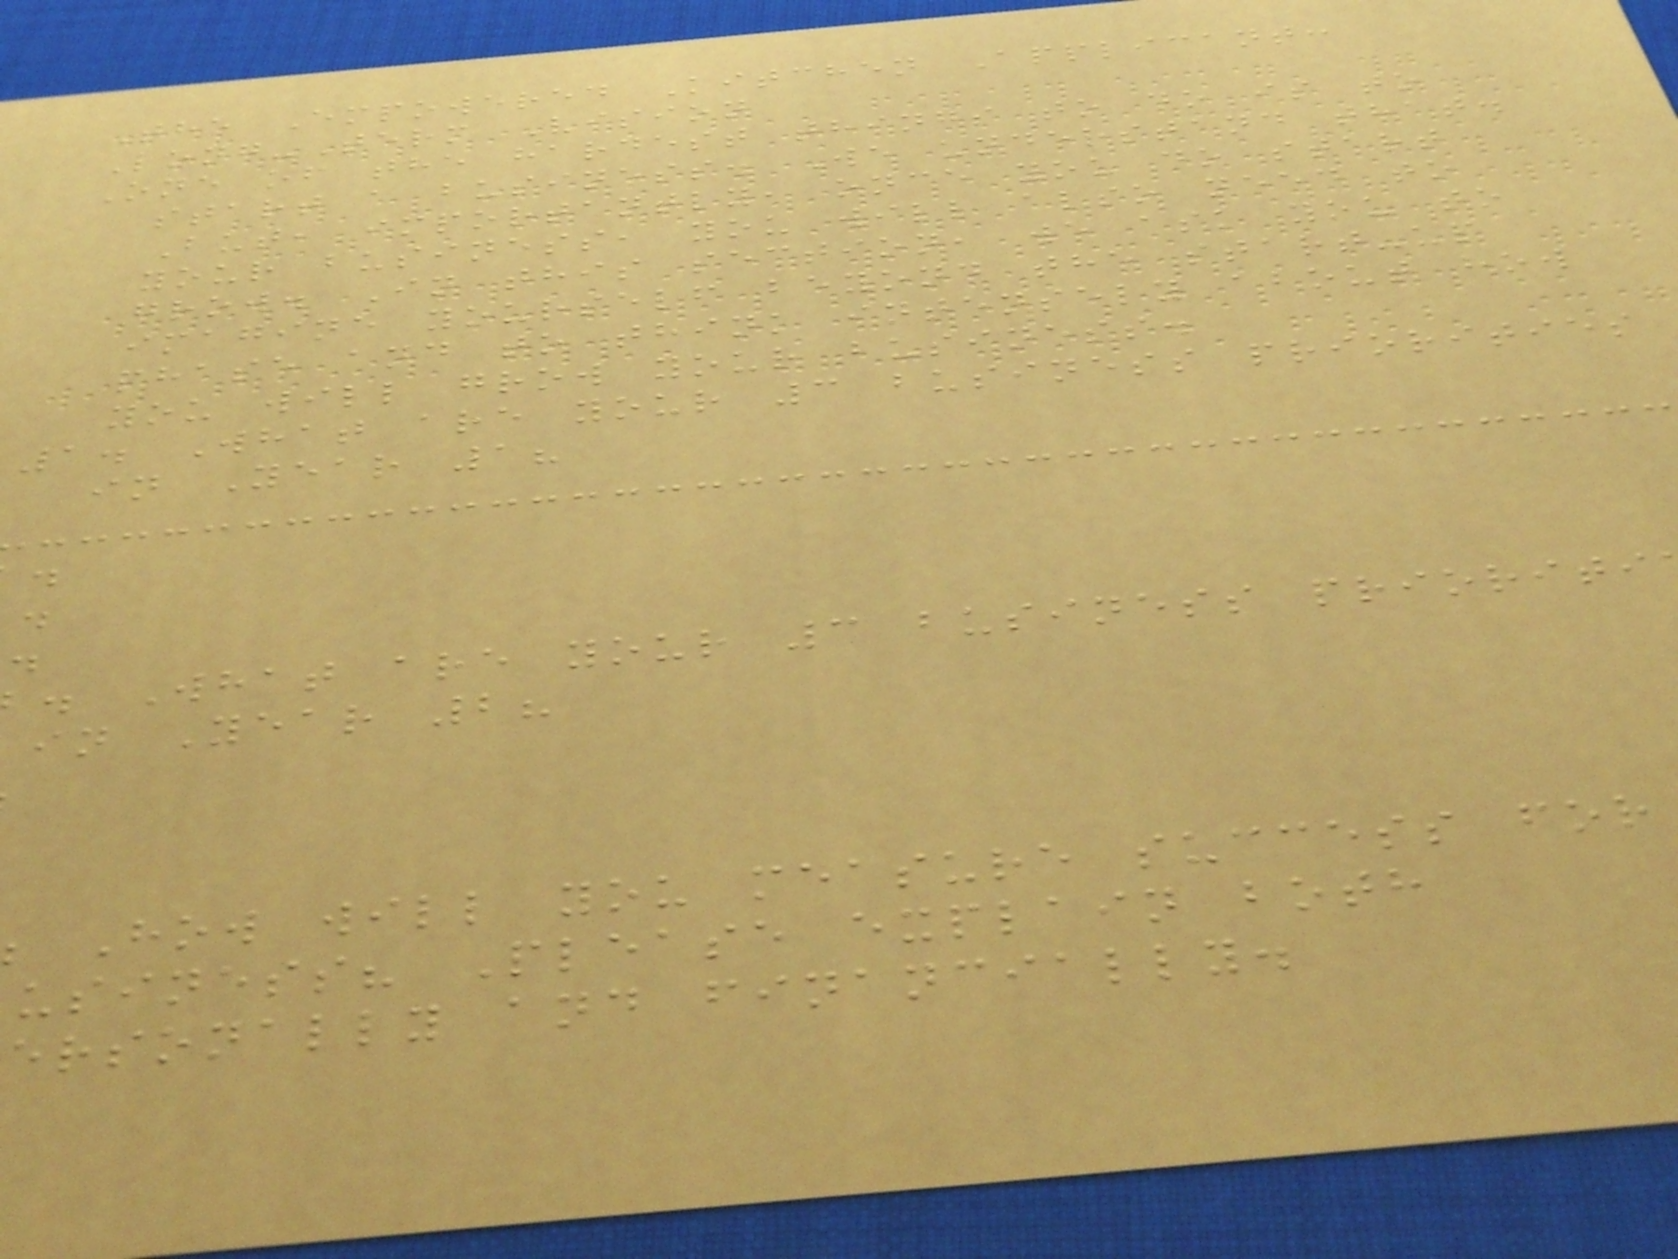The Empowered Kitchen Applicant:
Long-Term Vision
One of the hardest things to do is to
start a business. We understand that.
But, importantly, once you do start
your business, you will also need to
grow. In this section, we ask you to
imagine yourself beyond the start-up
phase and to think intensely about how
you will grow your business.
1. What are your 3 business priorities
in Year 1?
. What are your 3 business prioriti
in Year 2?
How will you measure success for
usiness? Please explain both
ersonally and financially.
